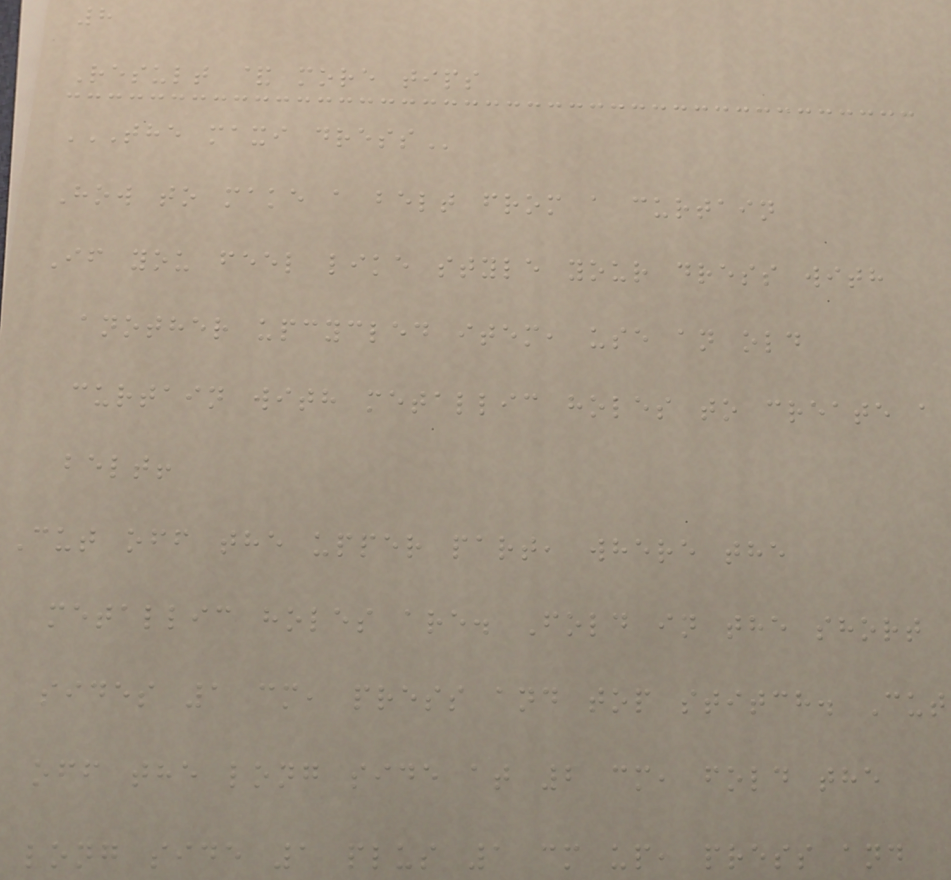8
Result & more tips
THE MAXI DRESS
How to make a belt from a curtain
If you feel like style your dress with
another upcycled item, use an old
curtain with metallic holes to create a
belt!
Cut off the upper part, where the
metallic holes are. Fold in the short
sides 1 cm, press and top stitch. Cut
off the long side at 2 cm, fold the
long side 1 plus 1 cm up, press and
